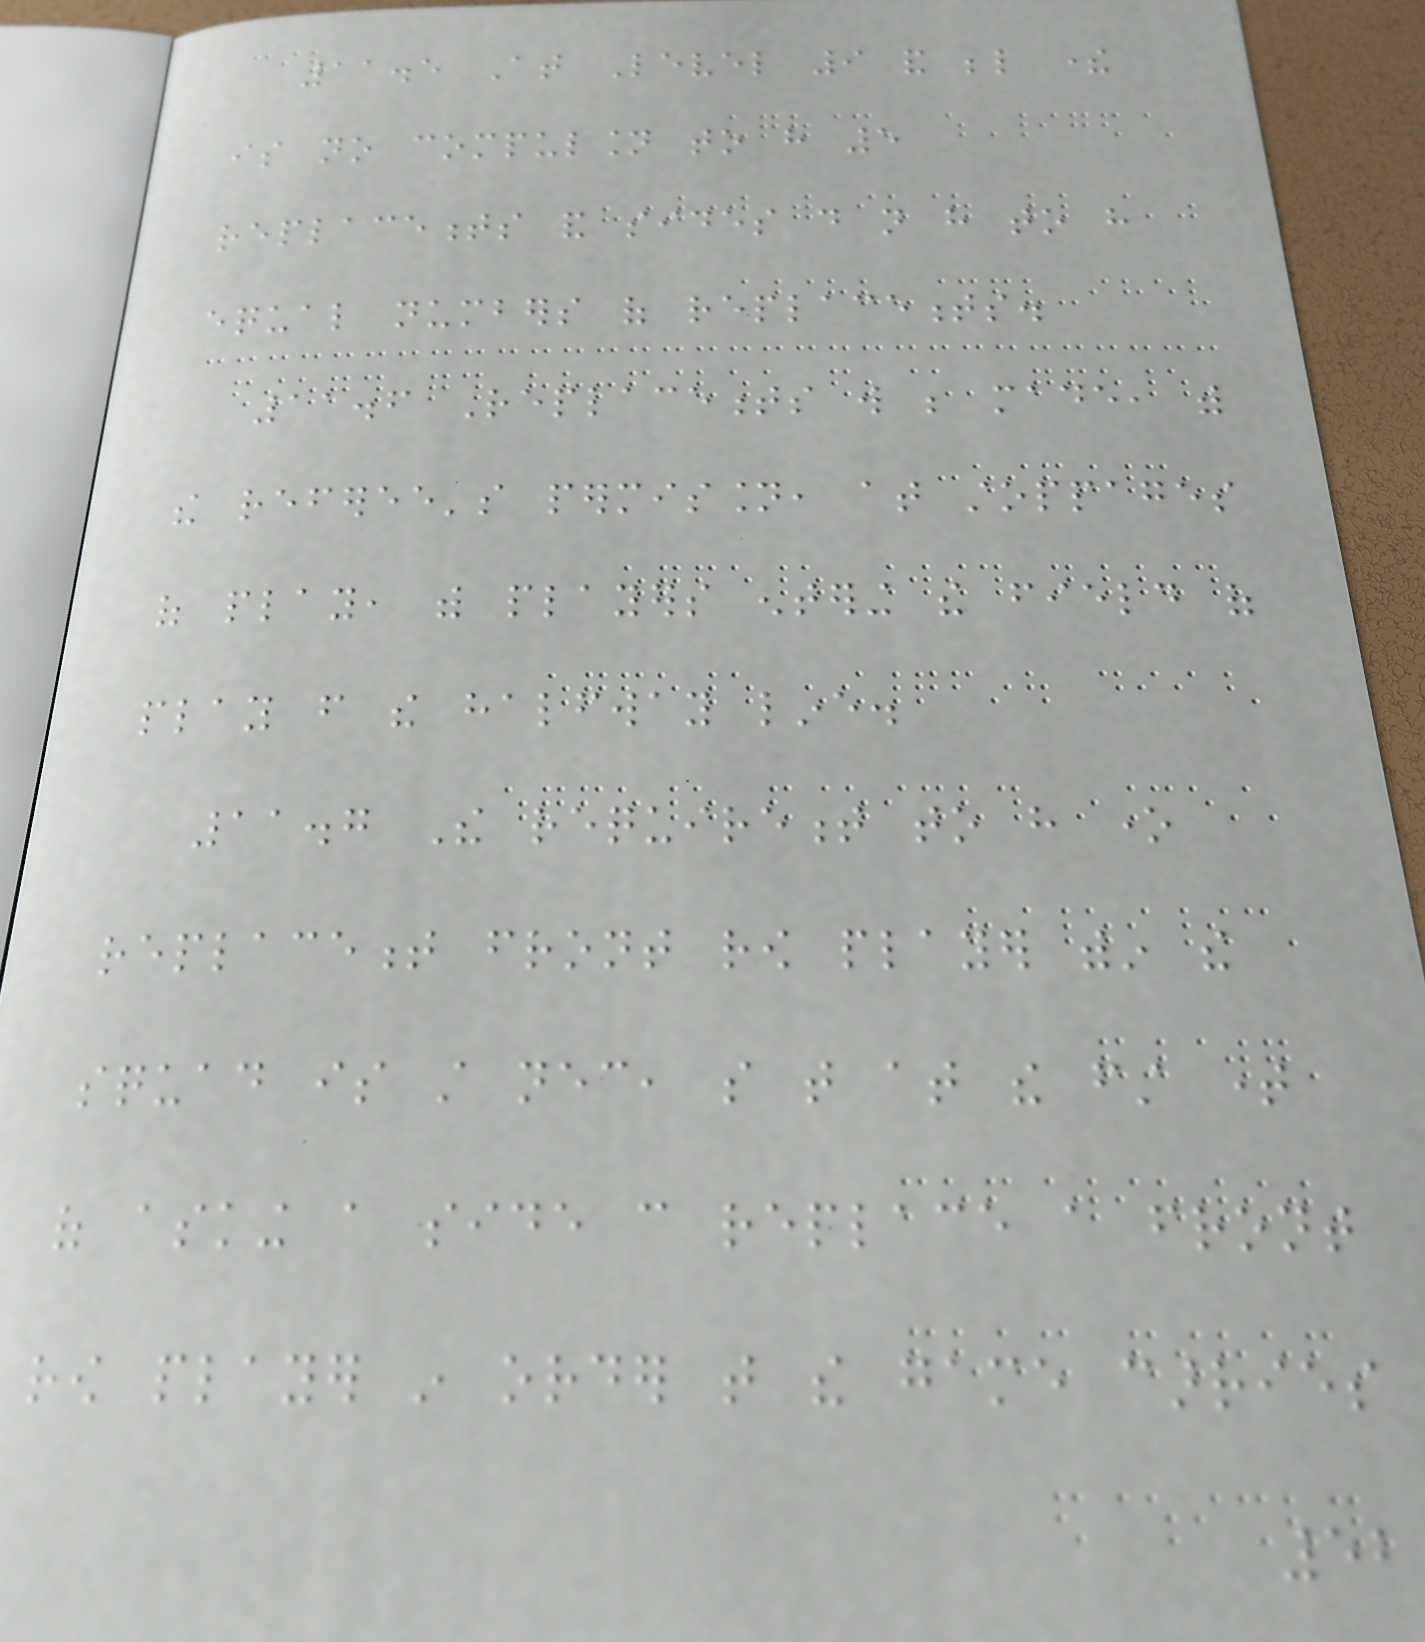11.5 At Level 9 and below there
is no compulsion to have 5
replacements and sides do not have to have
equal numbers of replacements.
11.6 Replacements will be made, with
the referee's permission, at stoppages
of play, with players entering the field of
play from the halfway line.
11.7 The requirement to have one
replacement front row player within the
squad is still necessary, so that at the first time
of asking a side can replace a front
row player in order that the game carries
52
